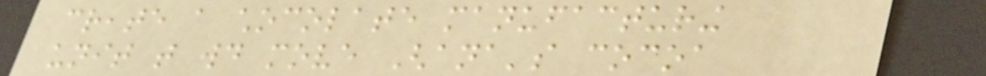create a chocolate manufacturing
unit that would move Ghana's cocoa
